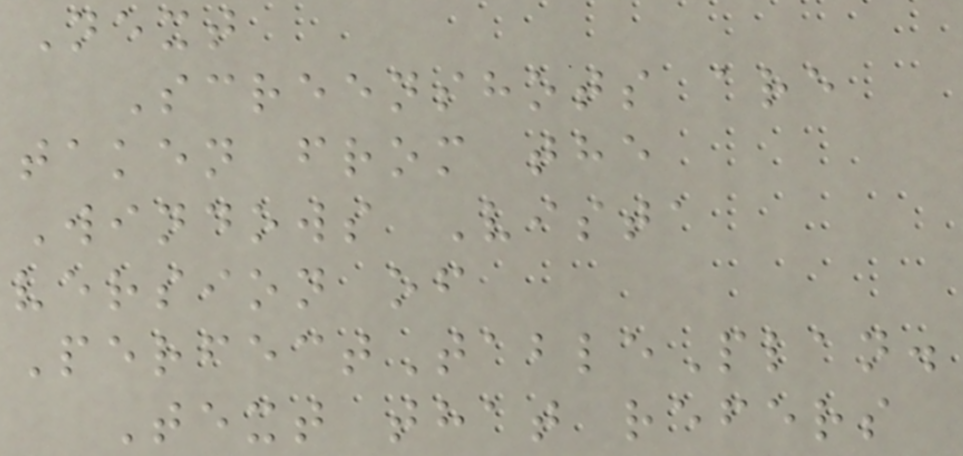Next
Screenshots are
taken from the
Windows Vista
version of
PerfectTablePlan.
Text that refers
